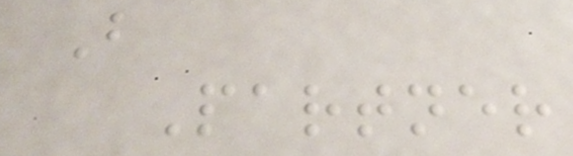B
Partner
